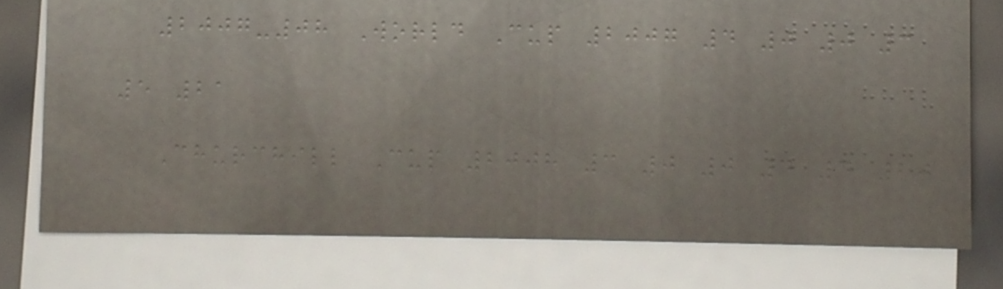2007-08 World Cup 2007 4 0 0 3
5 21
Churchill Cup 2008 3 0 0 4 4 20
